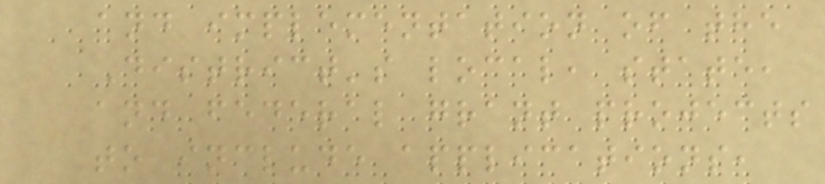and implementation of the
District's local, state,
and federal grant projects
to include applications,
